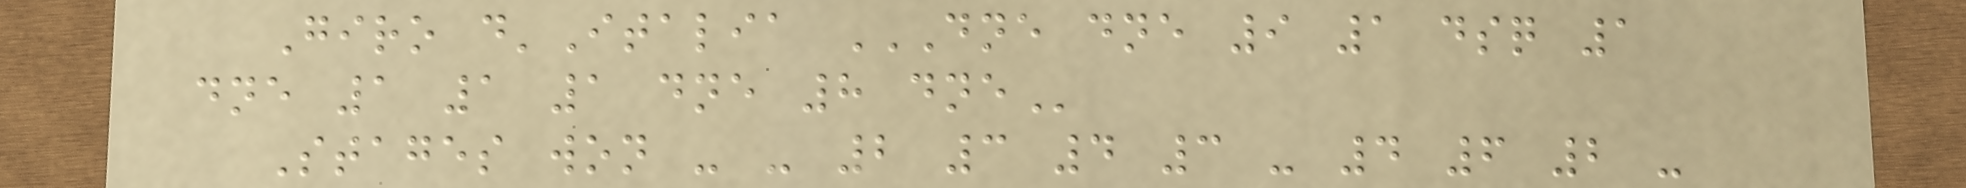Giro d'Italia DNE DNE 9 1 DSQ 1
DNE 1 1 1 DNE 8 DNE
Stages won - - 2 3 4 3 - 4 6 2 -
